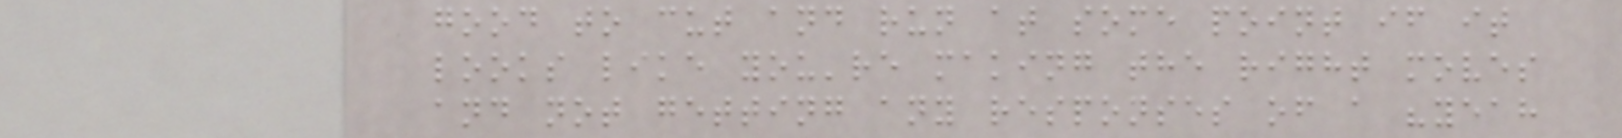good to cut and run at some point if it
looks like you're making the right moves
and not getting any responses of a "yeah
